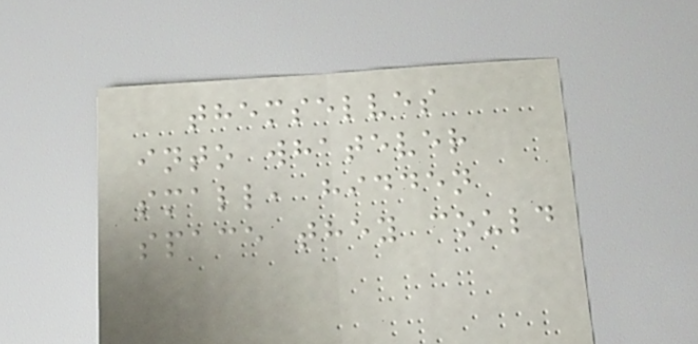themselves
into whatever
small, hidden
space they could
